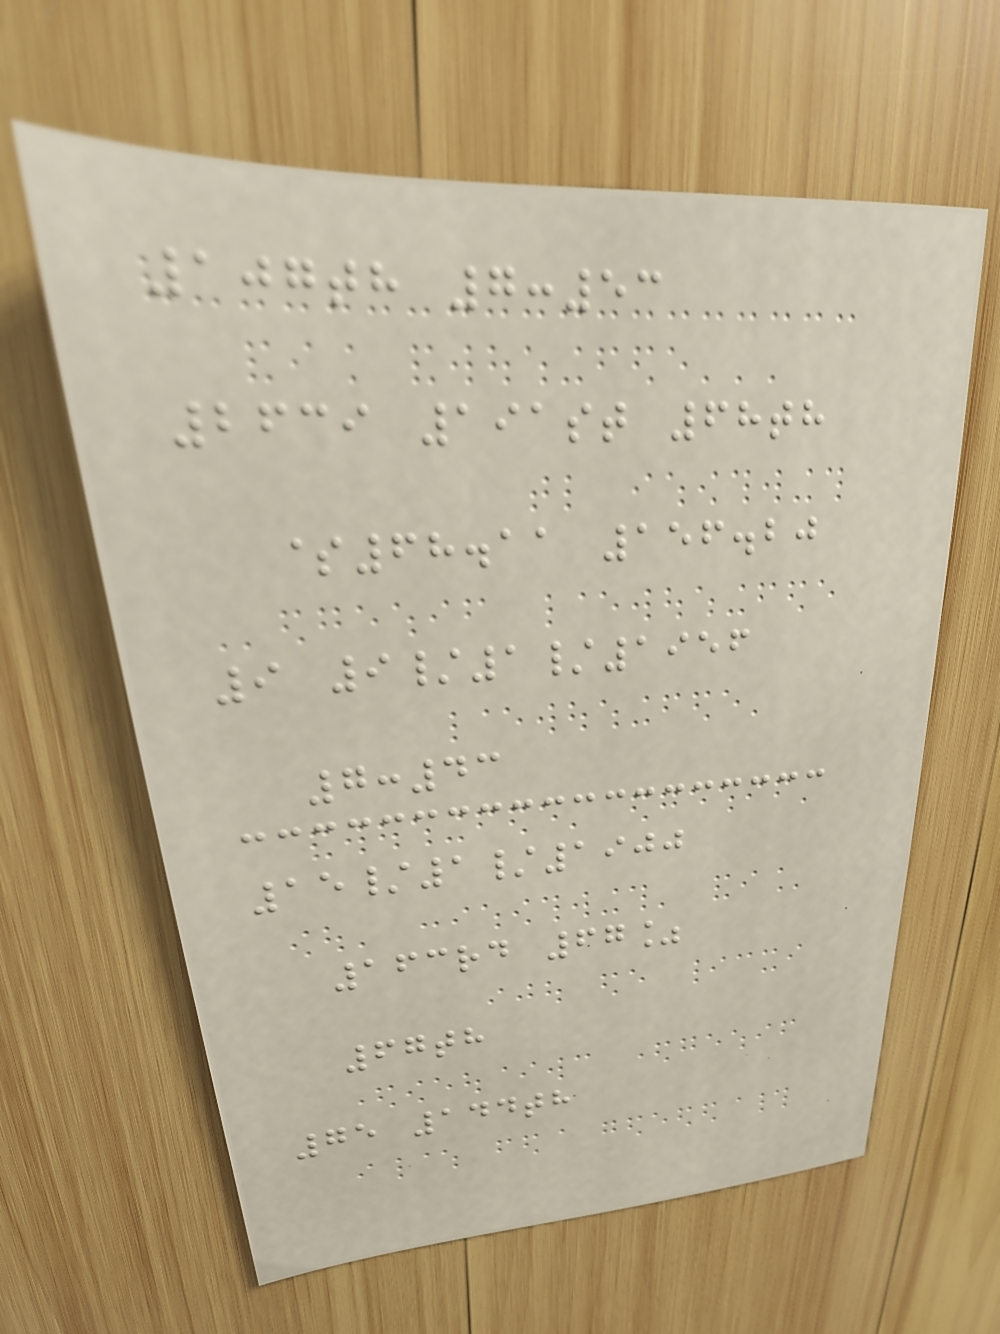107th 7:53
2639 191st 68th
$68.11 156.20
9 9/1/1956
7:43
15/1/1900
163rd 67%
67th
75 144th
